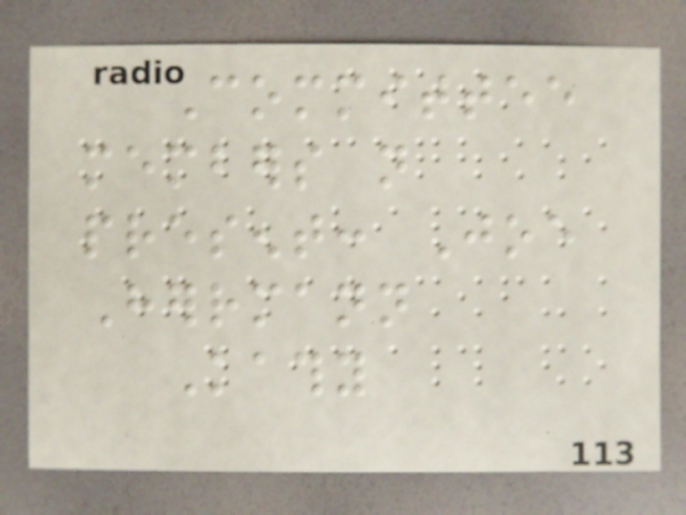Committee
members not
present: Joe
Herrmann
Kathy
